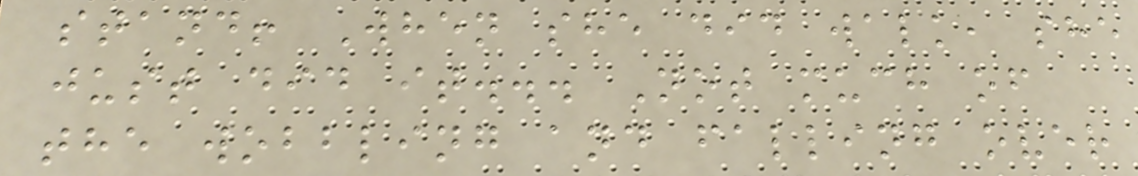stand! When she did walk, she
just did it... Not much of
the wobbling and falling over
